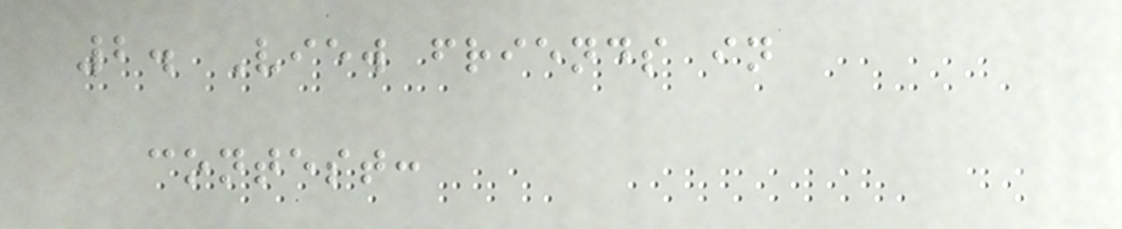2. View friends in
contest:
